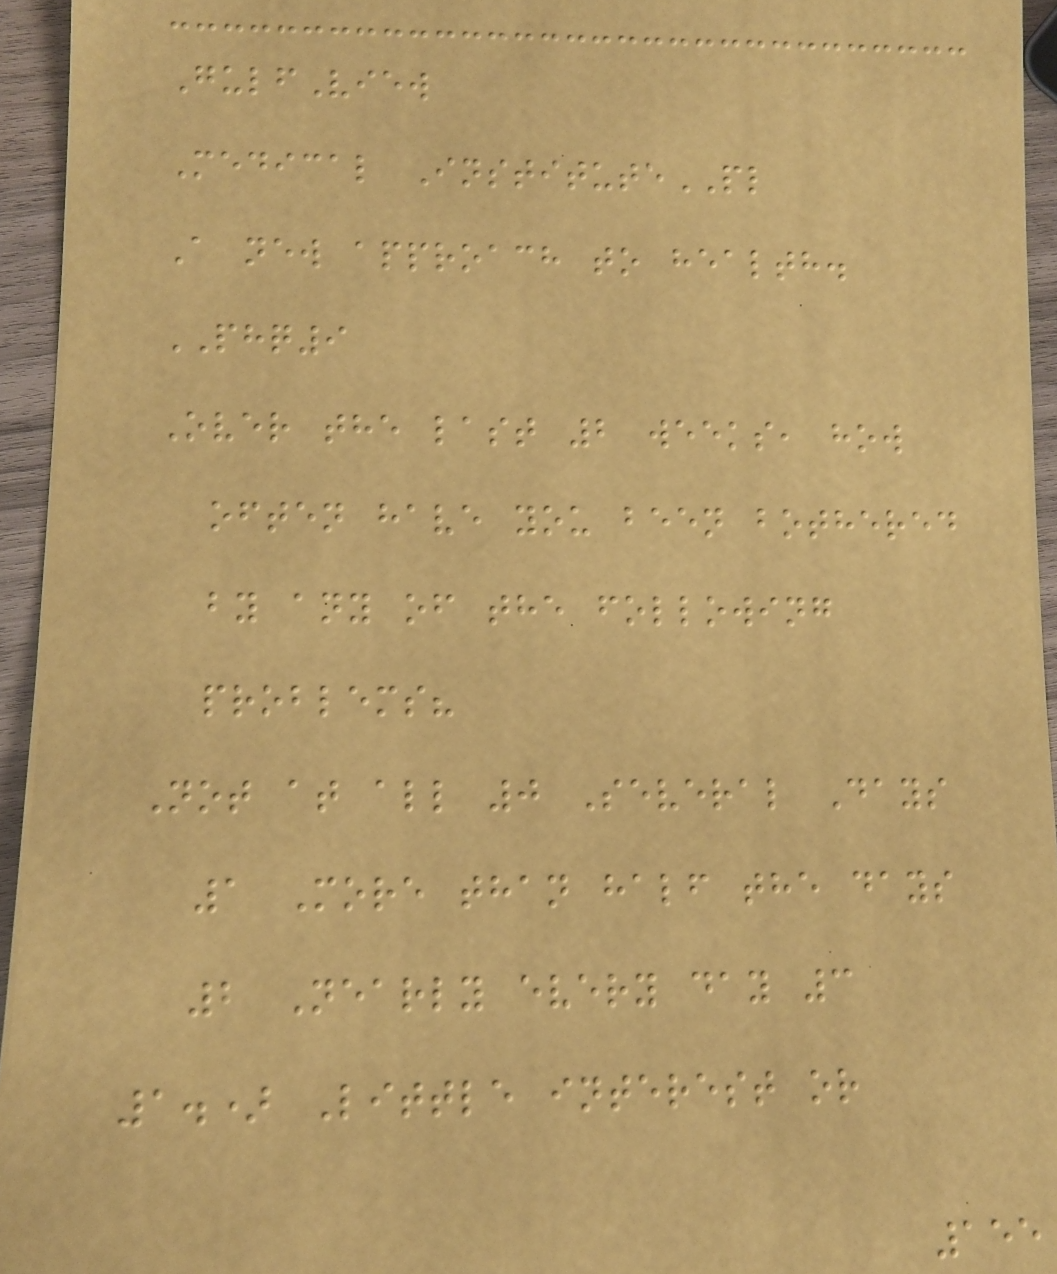GulfView
Medical InstitutePL
A new approach to health.
PHQ9
Over the last 2 weeks, how
often have you been bothered
by any of the following
problems?
Not at all 0 Several Days
1 More than half the days
2 Nearly every day 3
1.) Little interest or
155
